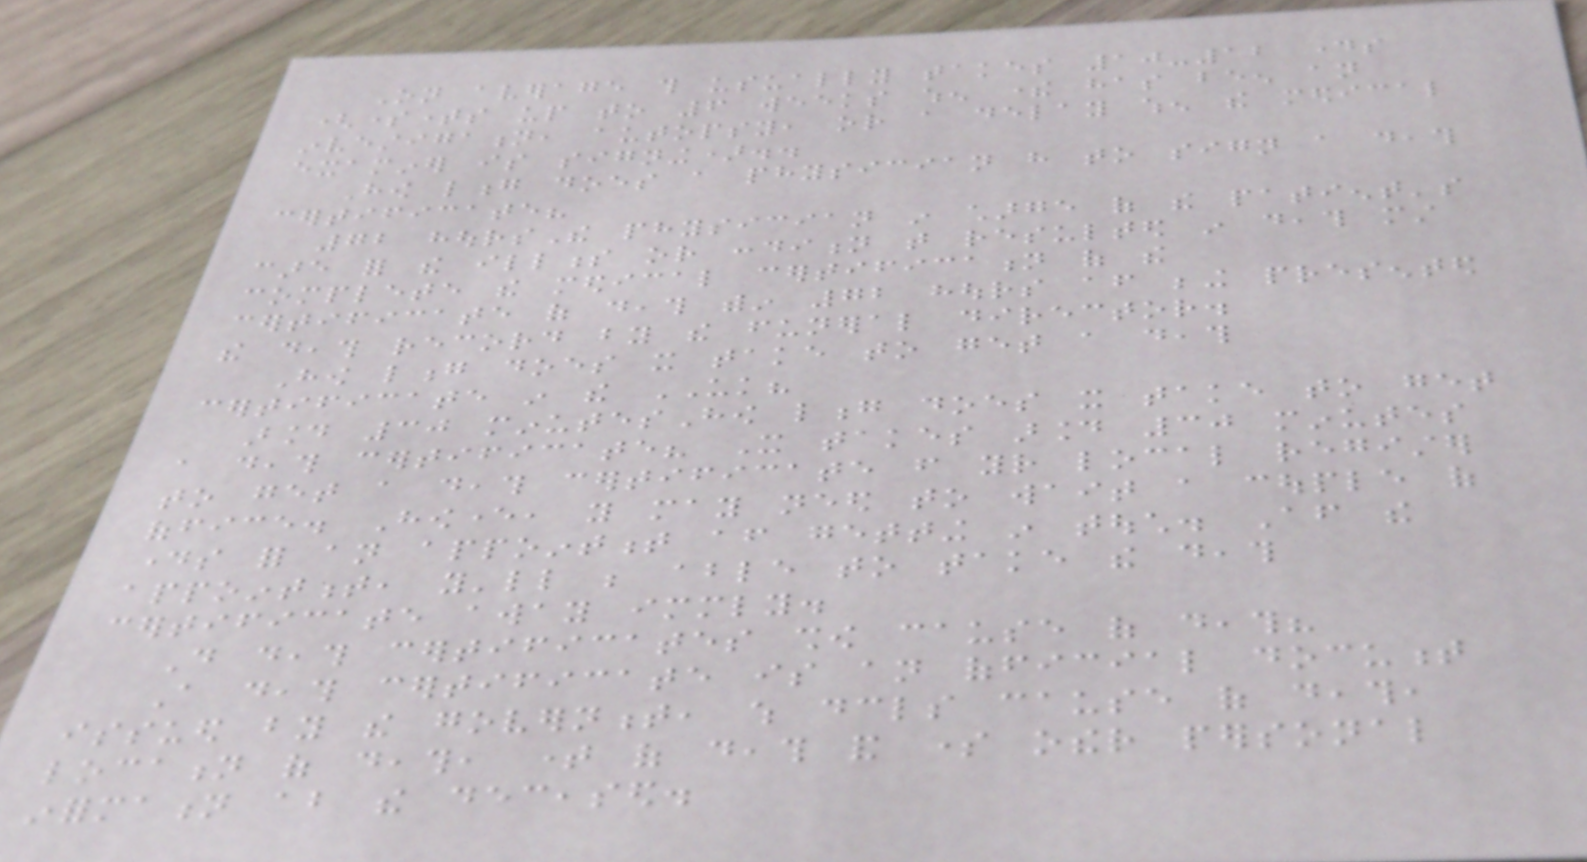On average this usually takes 10-12 days
(sometimes up to 6 weeks when there has been an
investigation, autopsy, or a delay when the medical
examiner is signing)..
How long does a physician have to sign a death
certificate?
72 hoursThe physician in charge of the patient's
care for the illness or condition that resulted in death must
complete the medical certification of the
certificate of death within 72 hours after being presented
the death record by the funeral director.
How long does it take to get a death
certificate in the UK?
around 30 minutesHow long does it take to get
a death certificate? It takes around 30 minutes
to get a death certificate from your local register
office. However, you may need to wait a couple of
days for an appointment after getting in touch. After the
appointment, you'll be able to take the death
certificate away immediately.
Do death certificates show cause of death?
A death certificate is an official document
issued by the government, which declares cause of death,
location of death, time of death and some other personal
information about the deceased.
